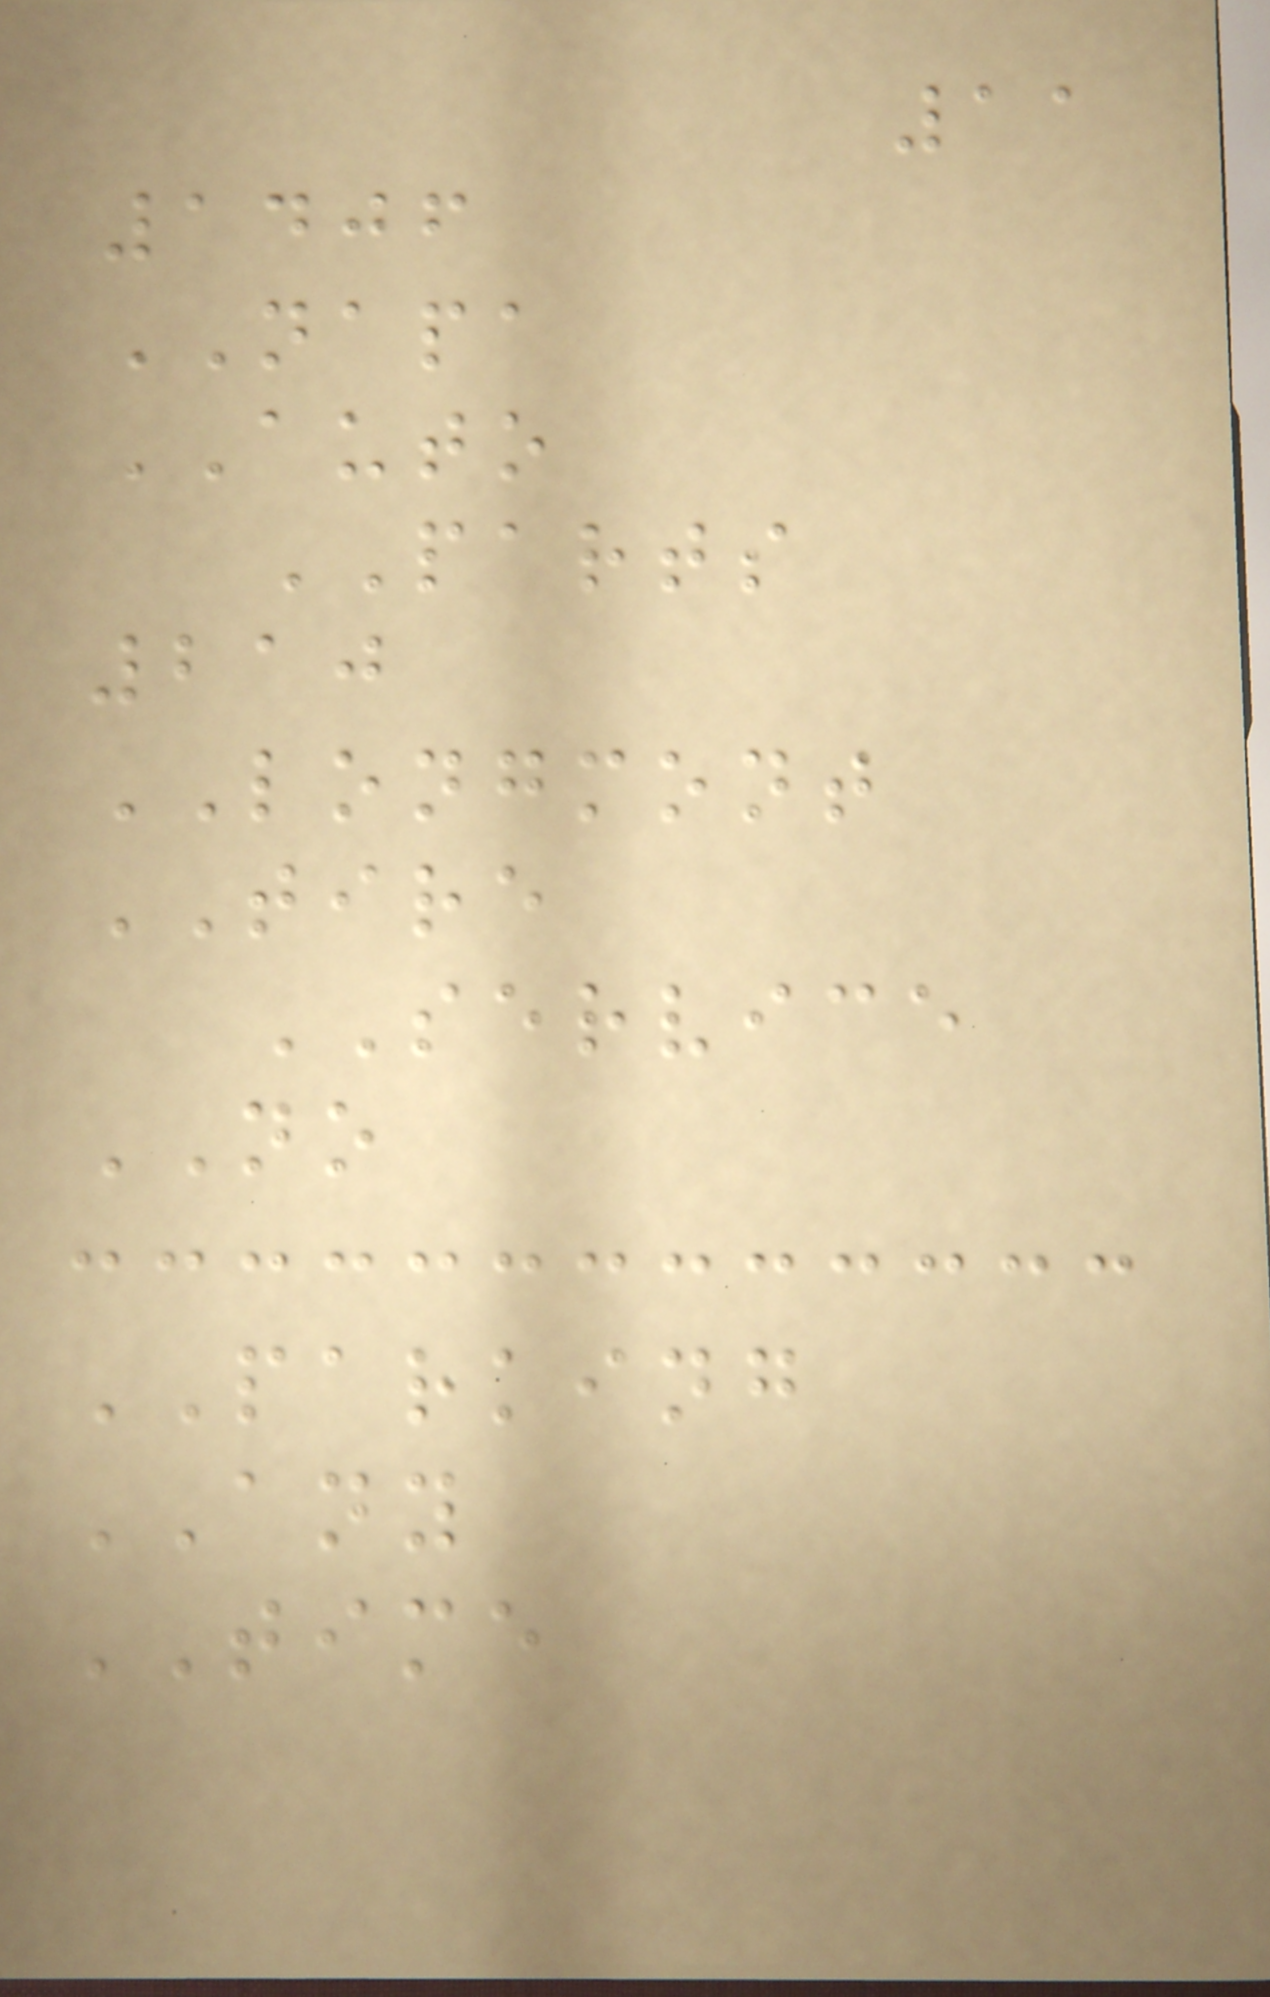11
1406
NAPA
AUTO
PARTS
210
LONGMONT
TIRE
SERVICE
NO
PARKING
ANY
TIME
